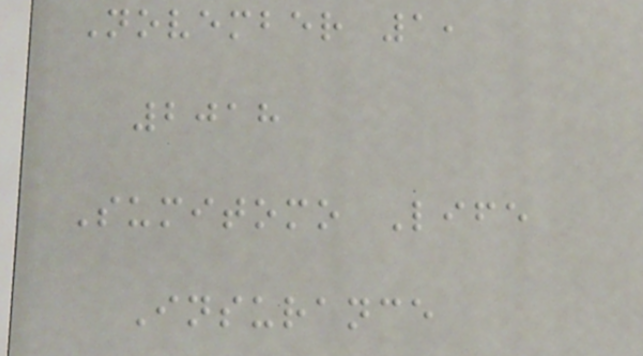November 1,
2018
Sumitomo Life
Insurance
